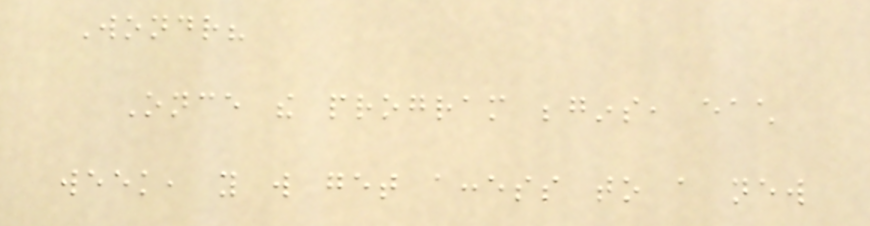Wondr?
Once the program begins, each
week, you will get access to a new
